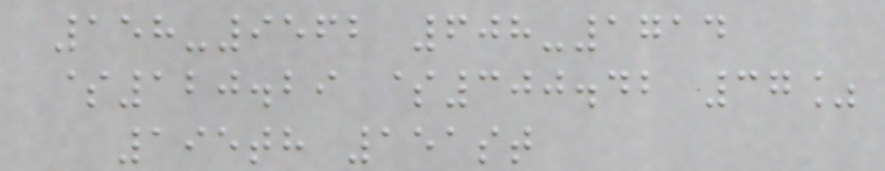158-9562 608-1714
$120.29 $300.42 37%
195th 151st
